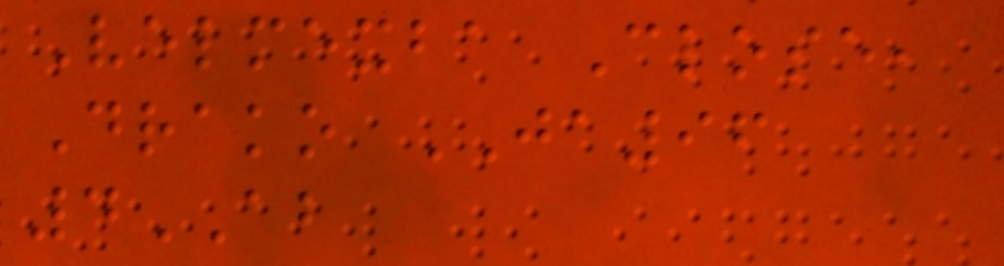Velmexba Close,
Drako JA96
4AB
